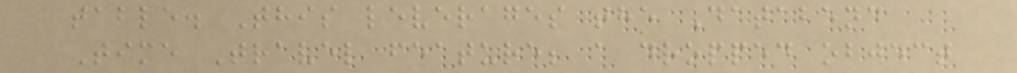table. This leverages the Databend
Time Travel feature; a dropped object
